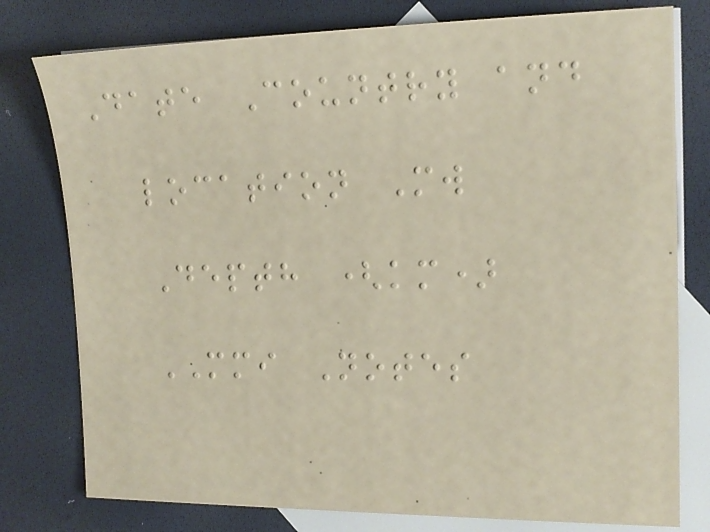Date Country and
location Mw
Depth (km)
MMI Notes
